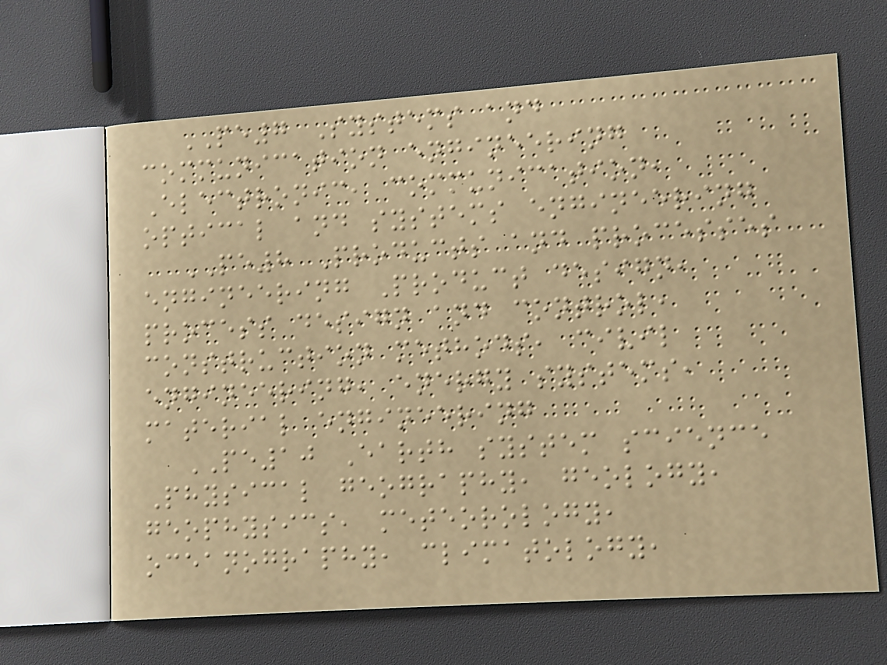PE7 Systems and
communication engineering
Electronic, communication,
optical and systems engineering
PE8 Products and processes
engineering Product design,
process design and control,
construction methods, civil
engineering, energy systems,
material engineering
PE10 Earth system science
Physical geography, geology,
geophysics, meteorology,
oceanography, climatology,
